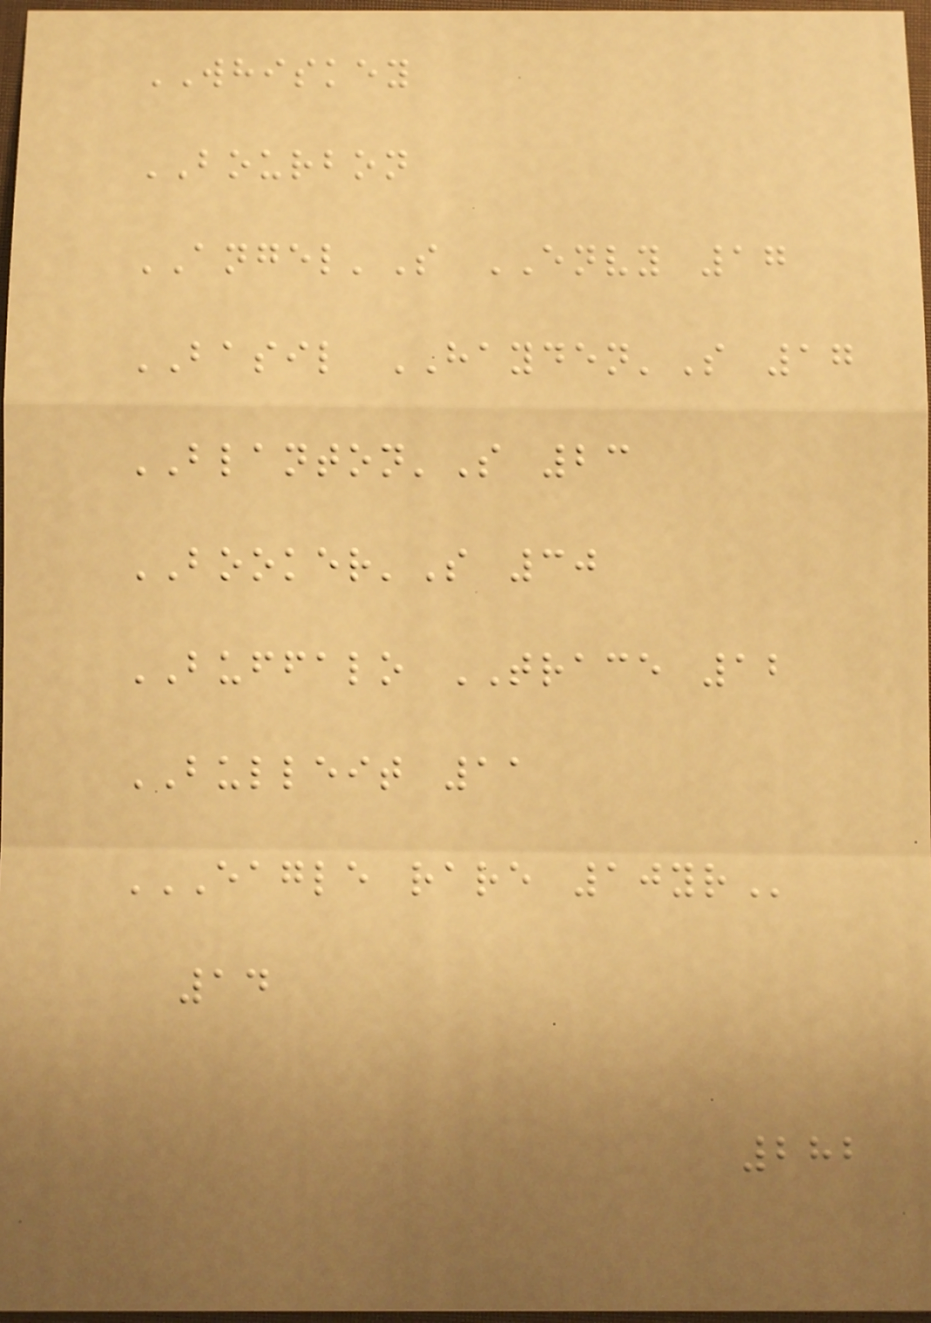WHISKEY
BOURBON
ANGEL'S ENVY 17
BASIL HAYDEN'S 17
BLANTON'S 23
BOOKER'S 30
BUFFALO TRACE 12
BULLEIT 11
EAGLE RARE 10YR
14
282
